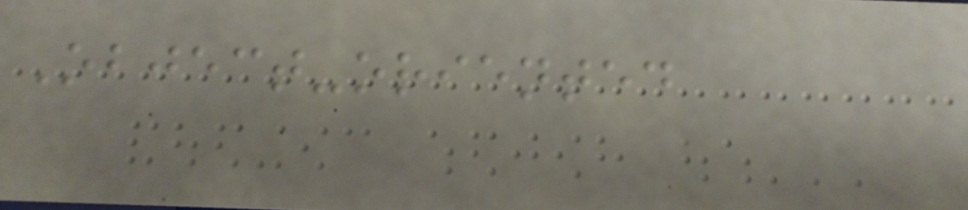Object-oriented
